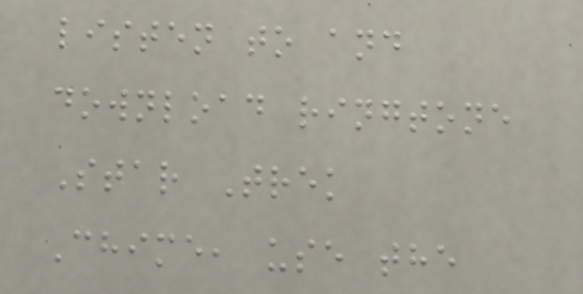listen to and
download ringtone
Star Trek
Chime, use the
